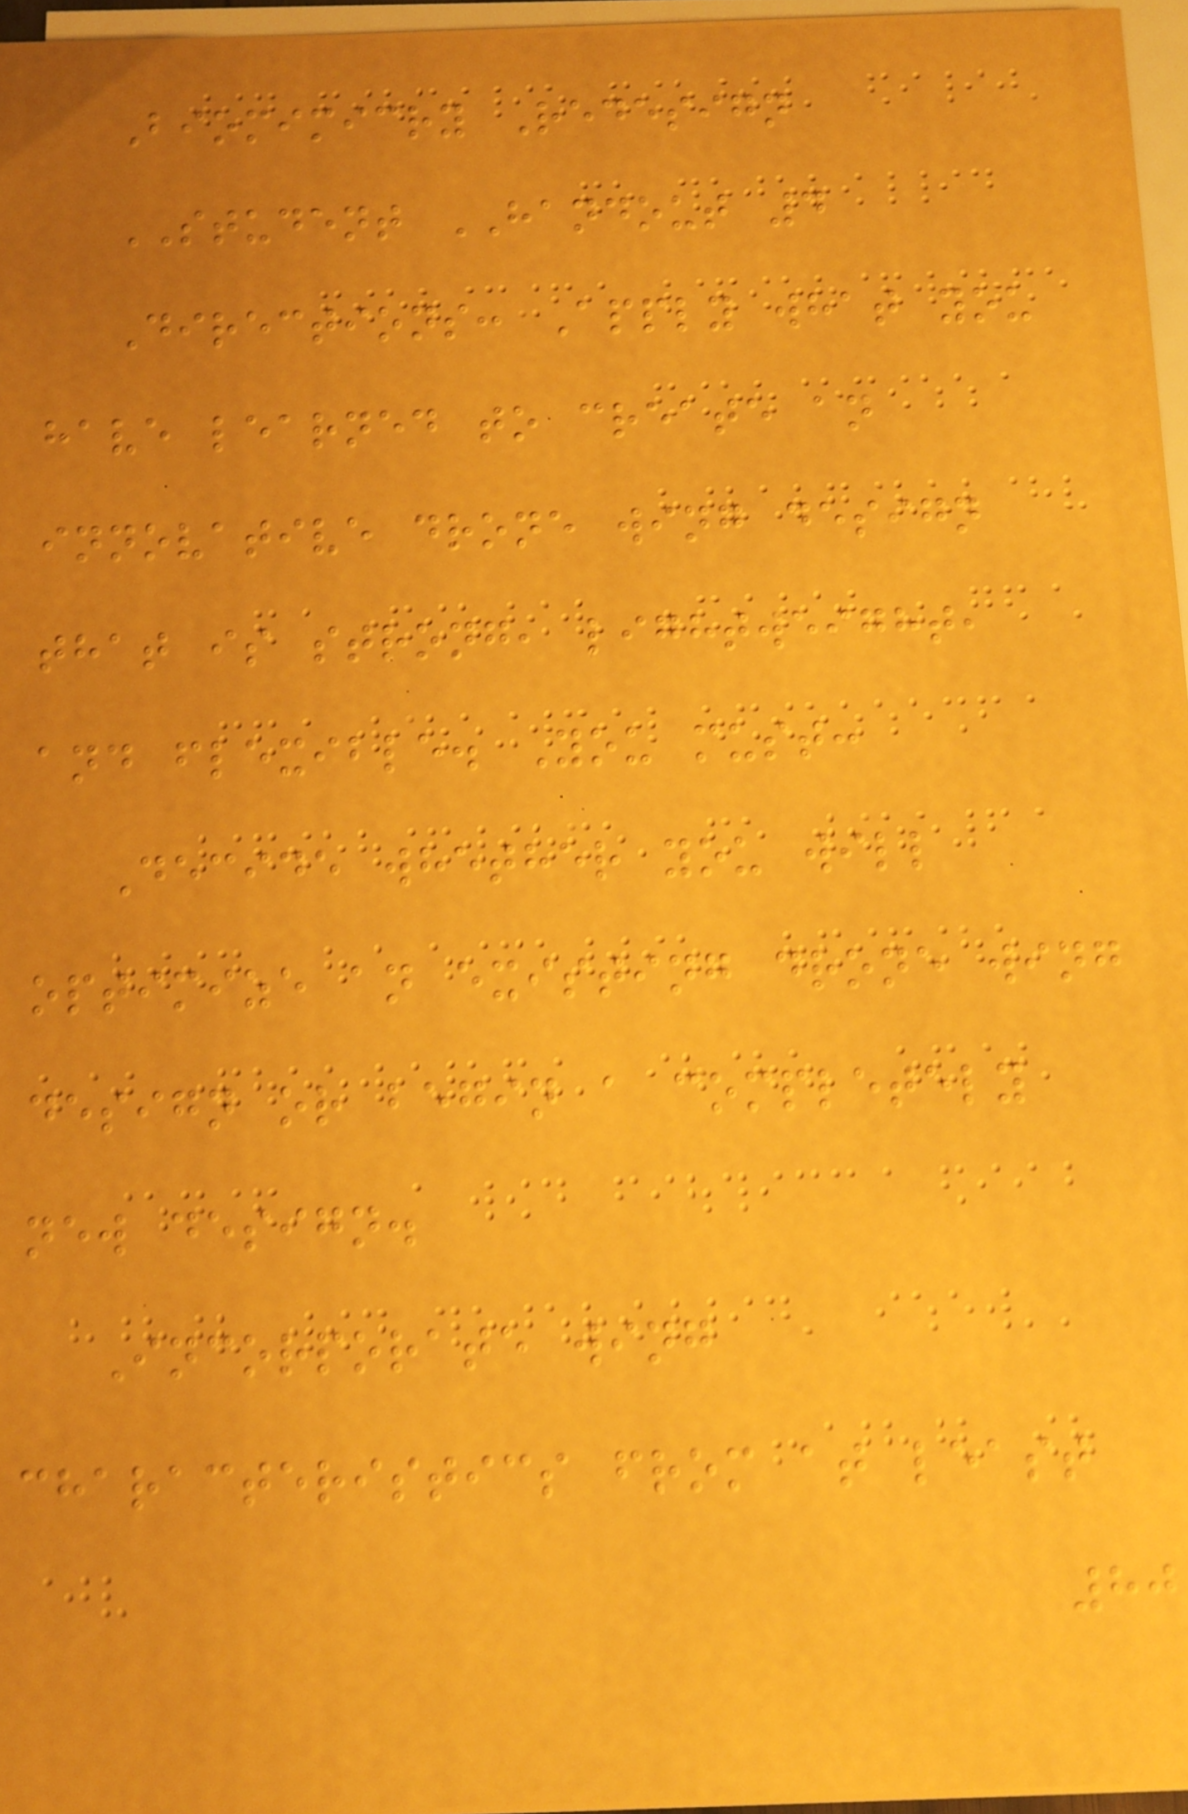Biomimicry Redesign
STUDENT HANDOUT 4
Directions: Apply what you
have learned to create an
innovative drone wing design
that is strong, lightweight,
and flexible. You must:
Decide whether you will
optimize an existing drone wing
design or begin a completely
new design.
Incorporate wing
characteristics from at least
80
